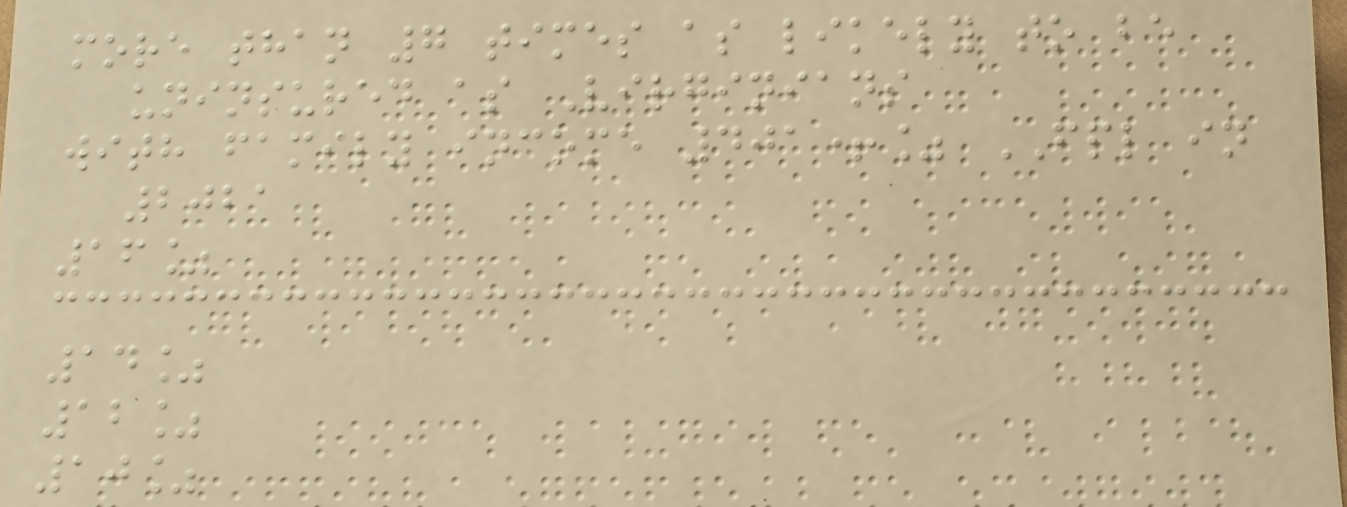more than 7 times as likely to be
uninsured as Virginians
with family income 401+% FPL in
2021
16%
14%
12%
10%
